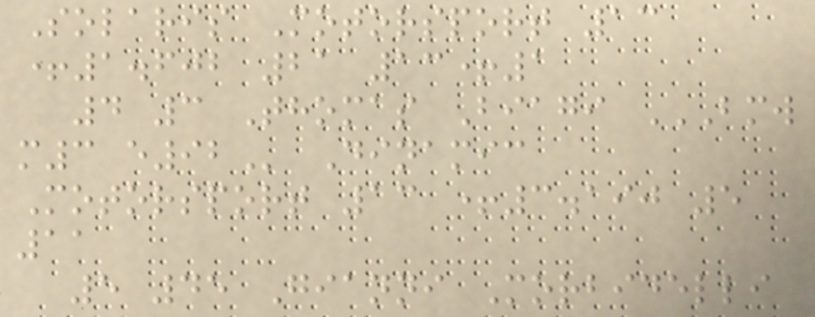Solaris Motorsport 13
+1.602 21 13+1
4 3 Thomas Biagi BMW
M3 E92 Dinamic
Motorsport 13 +3.190 5
11
5 45 Gianni Morbidelli
